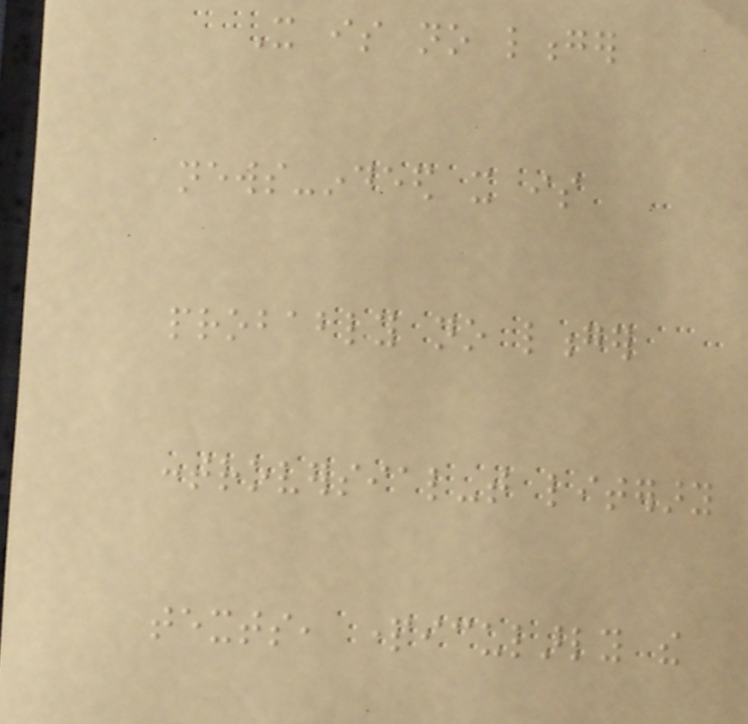It is no longer
news-indeed it is
probably no longer
controversial-that literary
texts, particularly the
